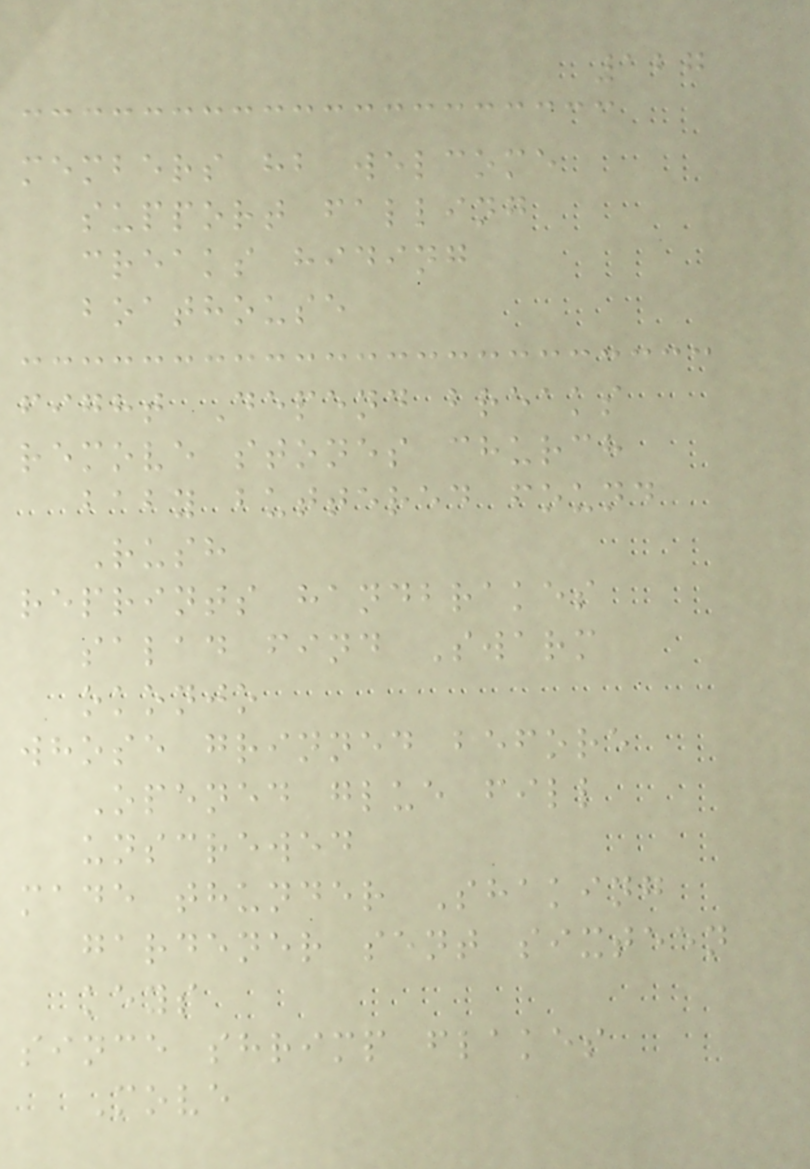127
members hb welcome
support falling
creaks hiding
boathouse
fight Depend breaks
remove stones church
baby buttered found
Rush
reprints handbrakes
salad find Swarm
okonjo
whose grinned before
Opened glue fill
unscrewed
made thunder Shaking
gardener sent sixteen
keys
since shrimp flakes
Move
